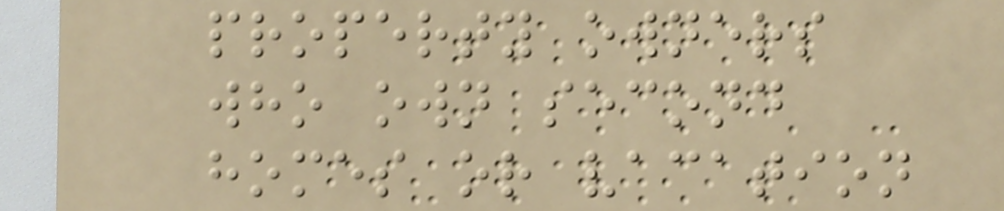property owners
who own second
homes or vacation
